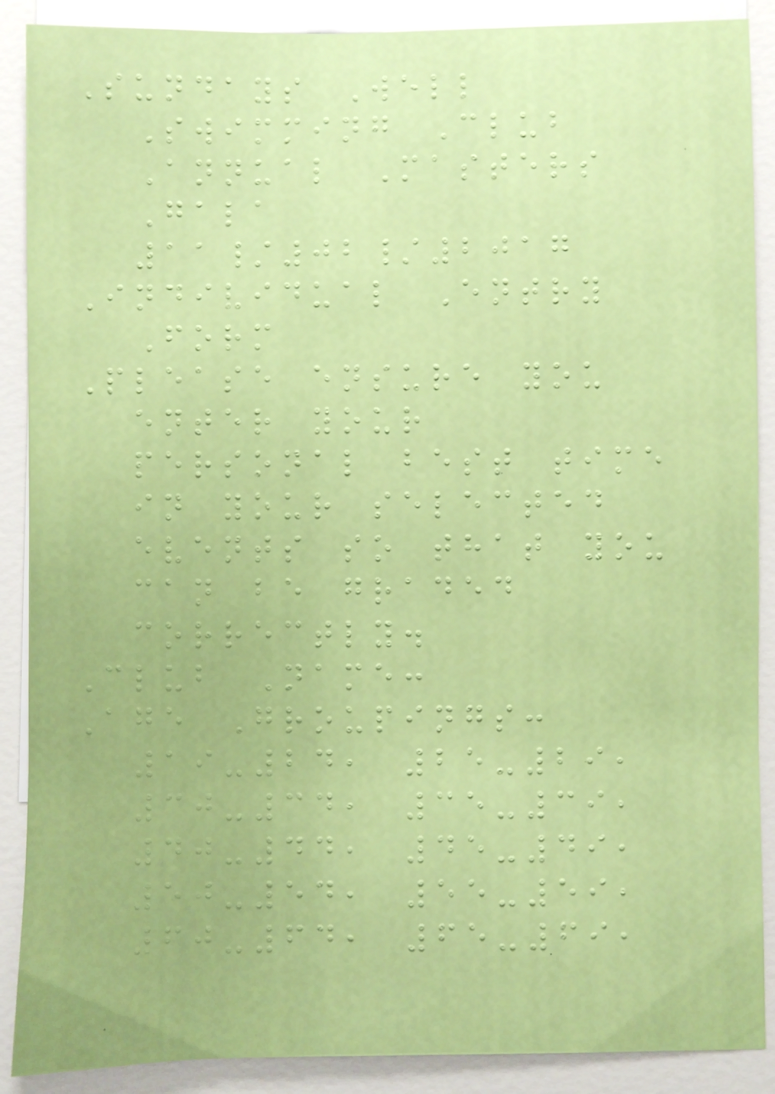Sundays Well
Swimming Club
Annual Masters
Gala
11/02/2017
Individual Entry
Form
Please ensure you
enter your
personal best time
in your selected
events so that you
can be graded
correctly.
Club Name:
Age Groupings:
19-24, 25-29,
30-34, 35-39,
40-44, 45-49,
50-54, 55-59,
60-64, 65-69,
